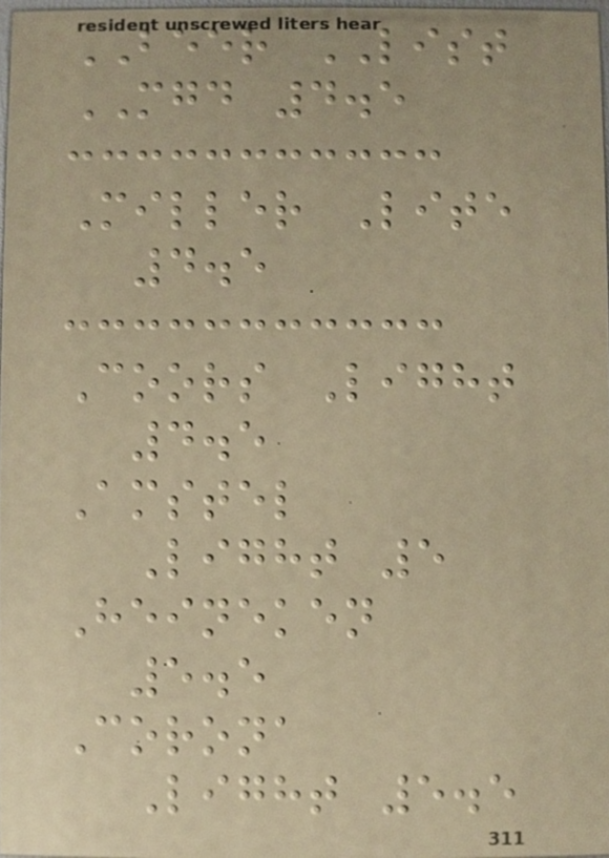BEER LIST
MGD 4.5
Miller Lite
4.5
Coors Light
4.5
Amstel
Light 5
Heineken
5.5
Corona
Light 5.5
